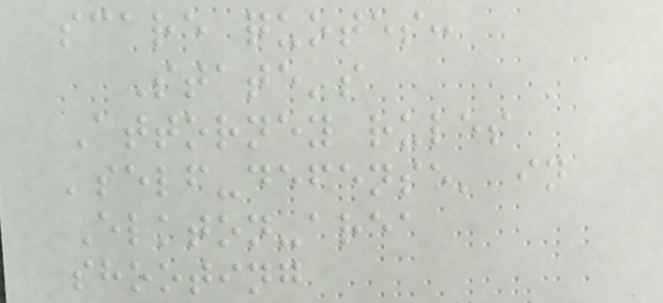scare quotes:
State's
Attorney rules
'self-defense' in
Elkton-area
shooting
